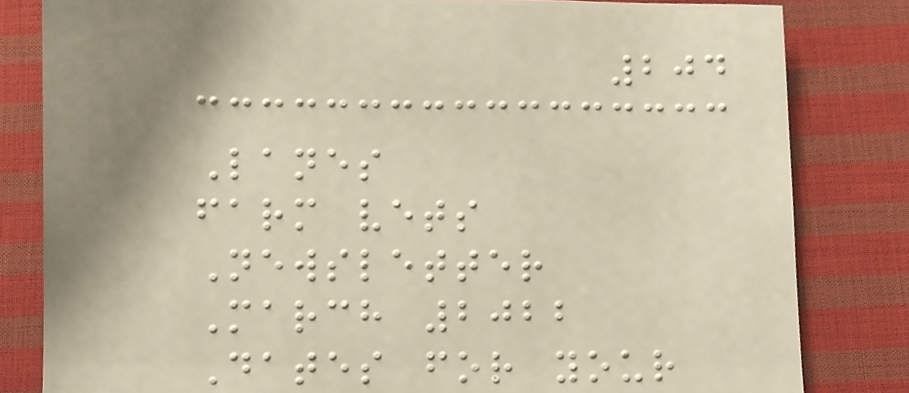204
Lanes
farm vets
Newsletter
March 2022
Dates for your
